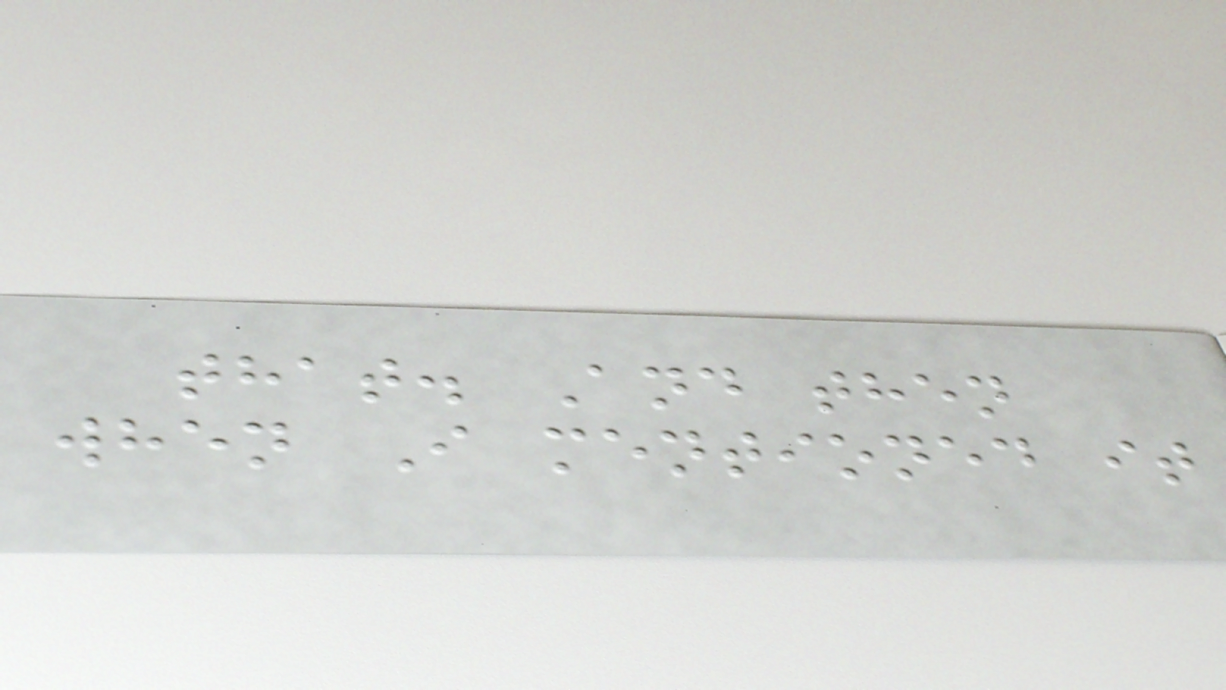that. And then
when I mentioned it
